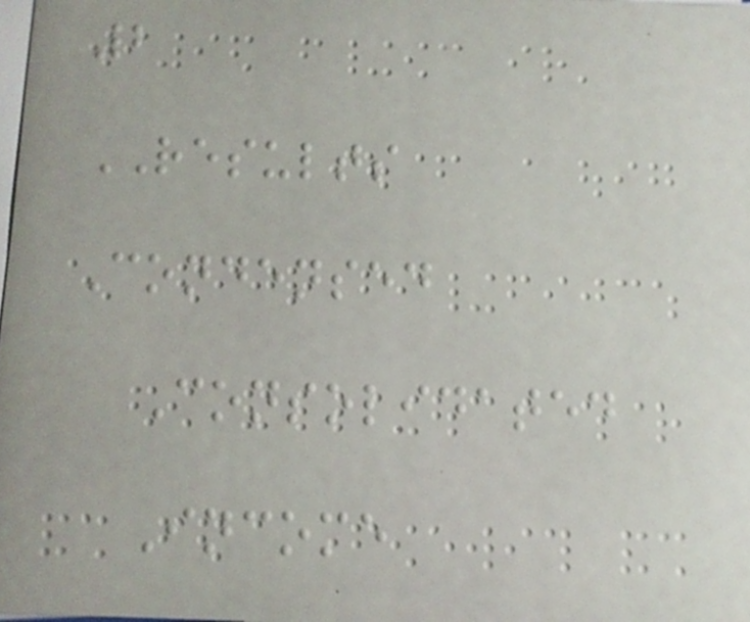2
RESULTS
Condensed
Consolidated
Income
